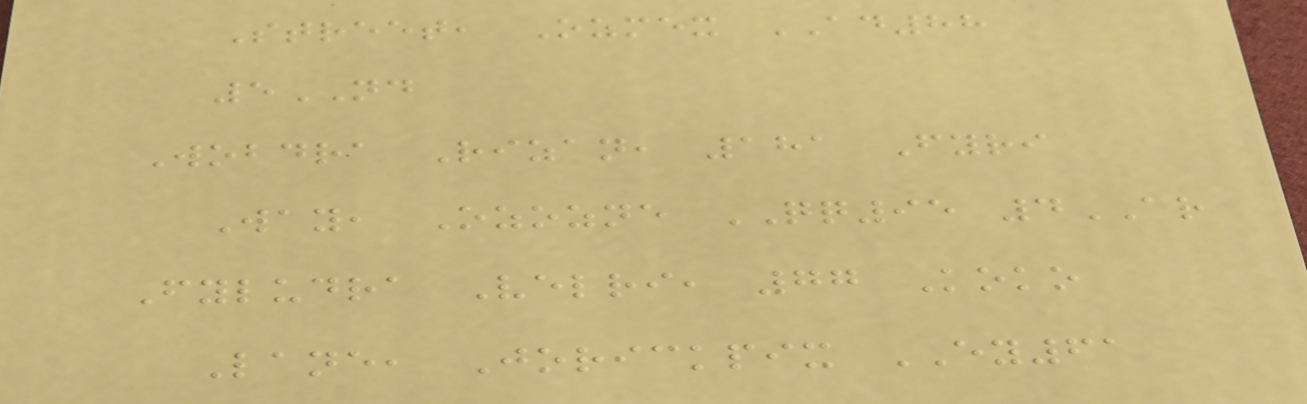Street, Ozmex AD88
5ND
Wobdra Rizan, 181 Fyri
Way, Ozozne QQ95 4AR
Fyludra Velri, 77 Koko
Lane, Jorickpix EY61
